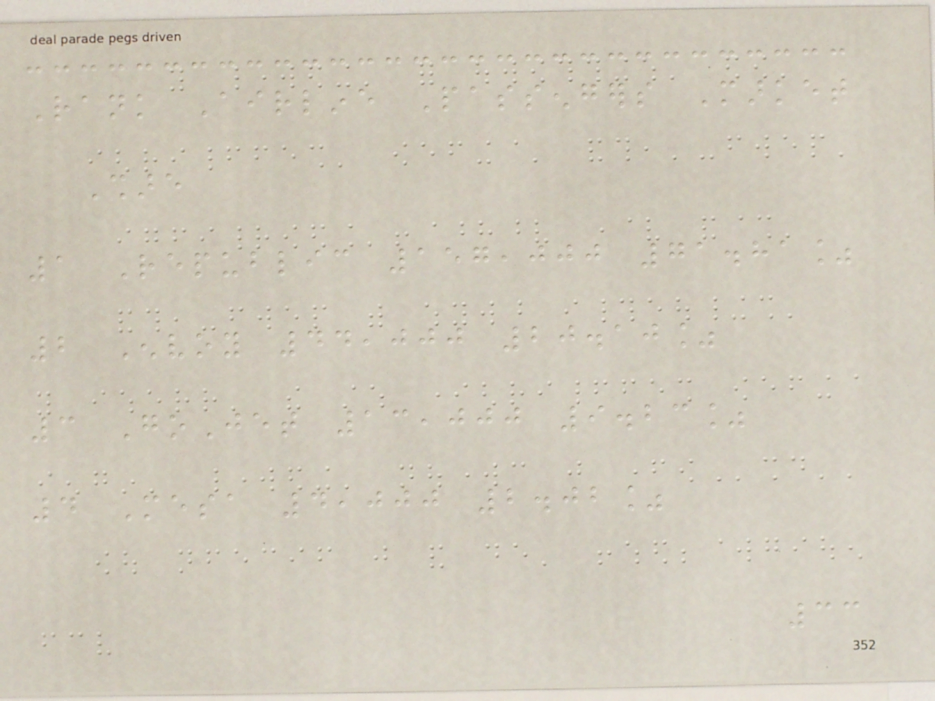Rank Airline Passengers Market
Share
1 Republic 157,000 71.81%
2 Envoy 44,000 20.10%
3 GoJet 13,000 9.23%
4 Mesa 4,000 2.02%
33
